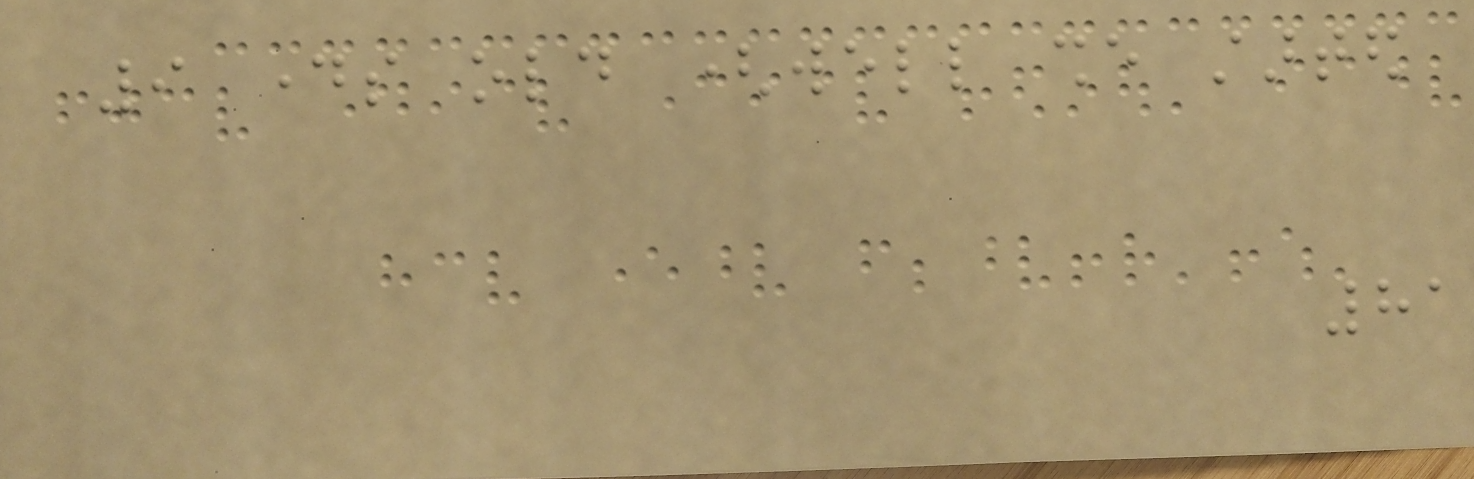9 days old (well she started
81
